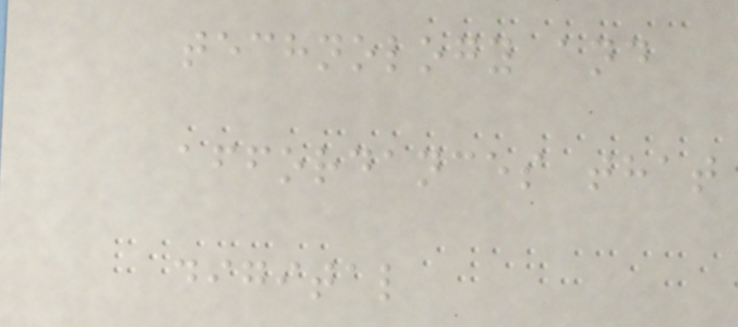technology and
affordances that
digital
